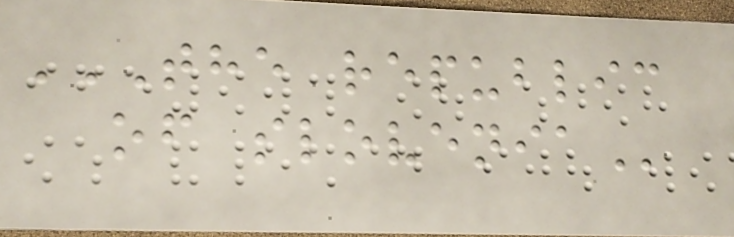THE REPUBLIC
OF SLOVENIA
